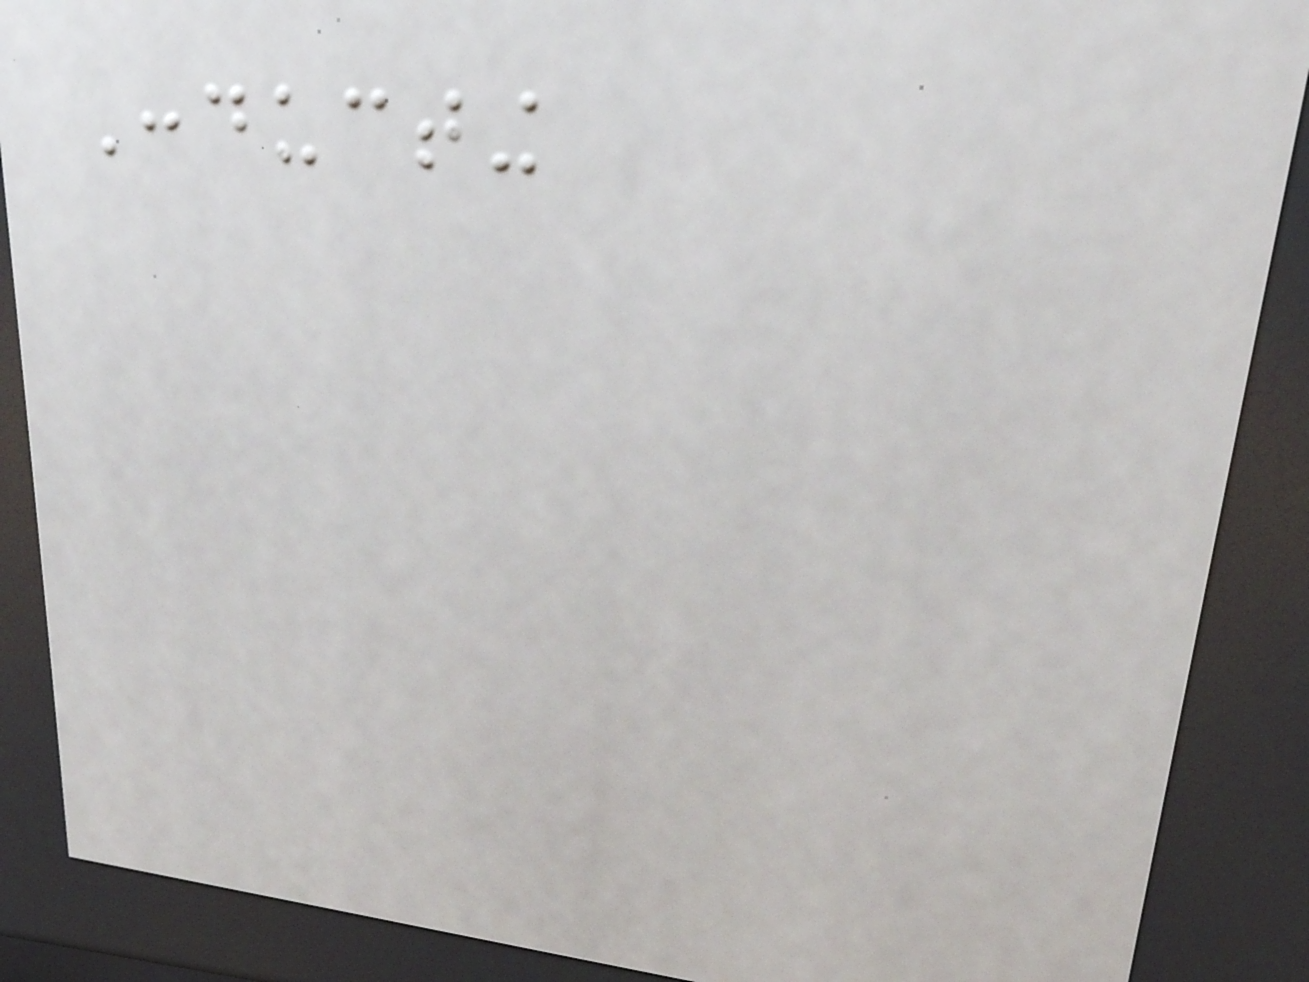Conducting
